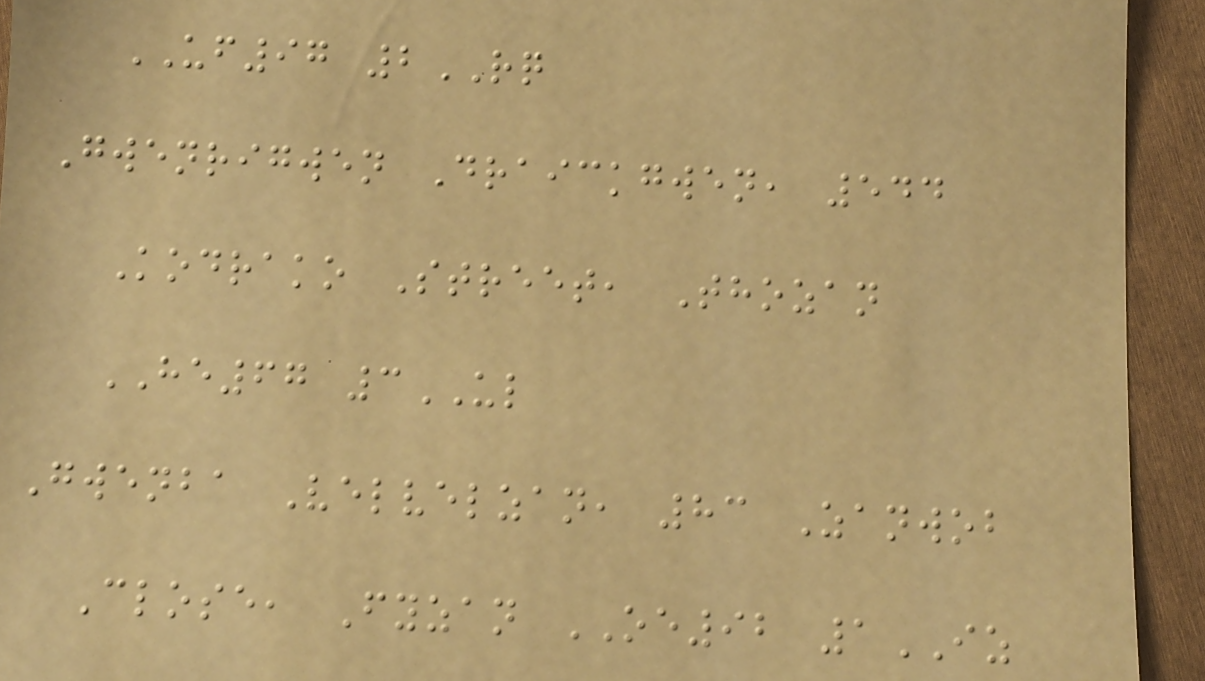UF97 2RQ
Gwenrigwen Draickgwen, 544
Kodrako Street, Thozan
HE67 3UL
Gwenba Velvelzan, 83 Zanwob
Close, Fyzan OE92 1IZ
